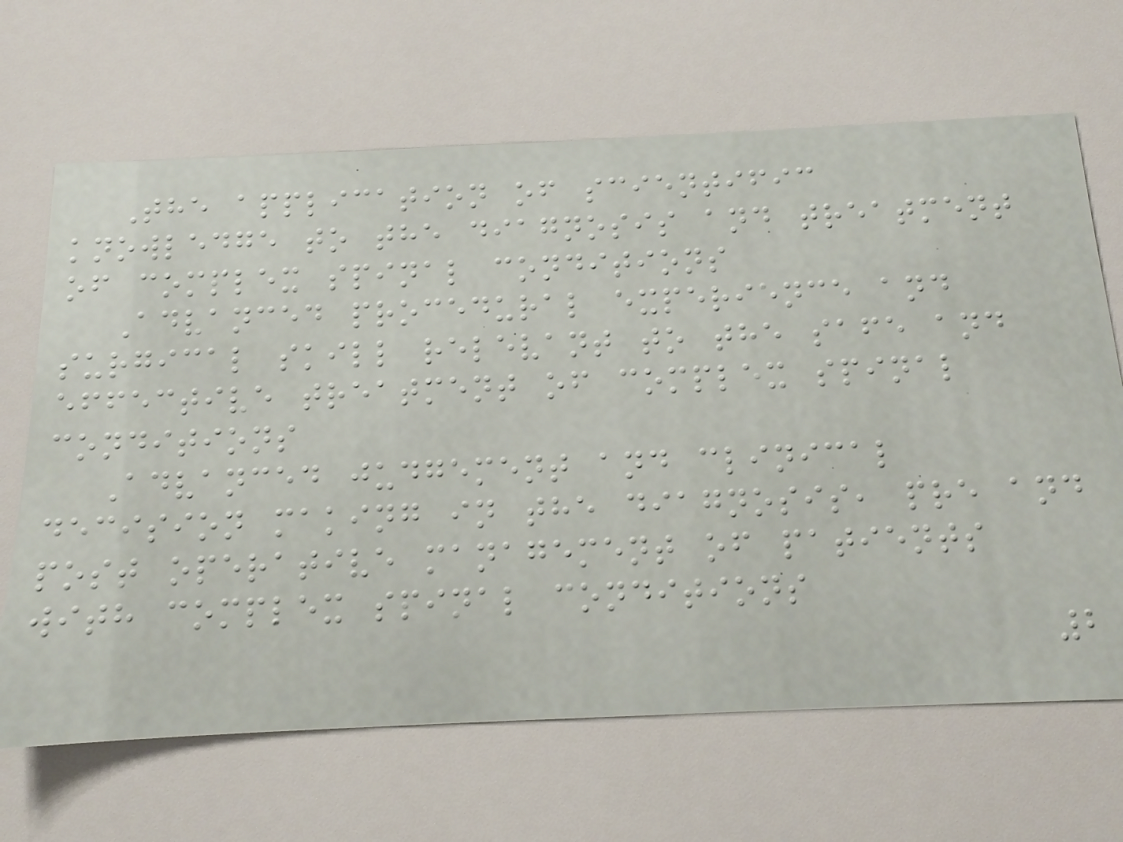The application of scientific
knowledge to the diagnosis and treatment
of complex spinal conditions
Advanced procedural experience and
surgical skill relevant to the safe and
effective treatment of complex spinal
conditions
Advanced judgement and clinical
decision making in the diagnosis, pre and
post operative management of patients
with complex spinal conditions
2
